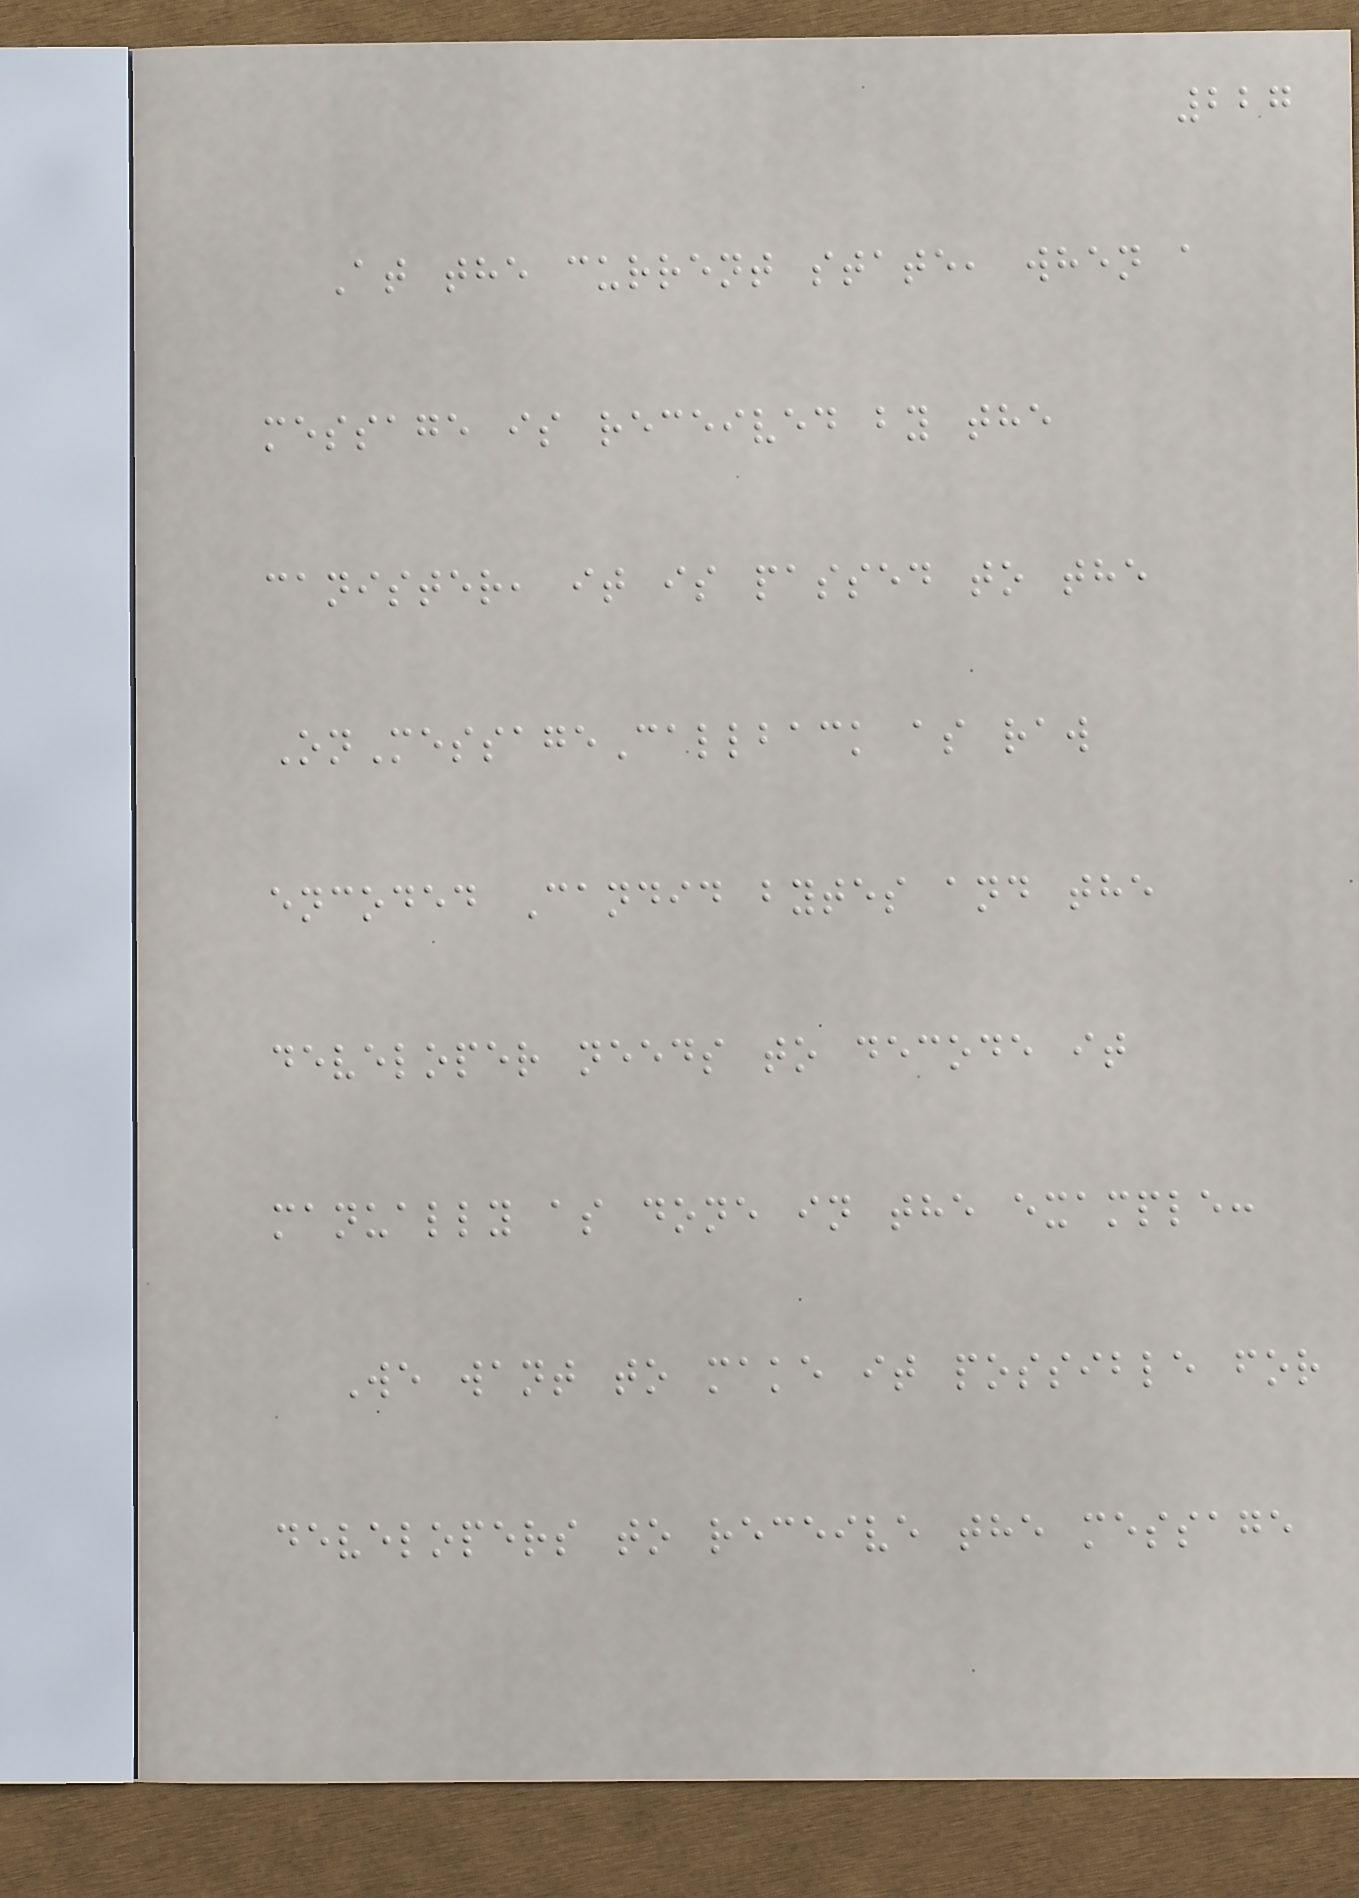227
At the current state, when a
message is received by the
canister, it is passed to the
OnMessageCallback as raw
encoded Candid bytes and the
developer needs to decode it
manually as done in the example:
We want to make it possible for
developers to receive the message
